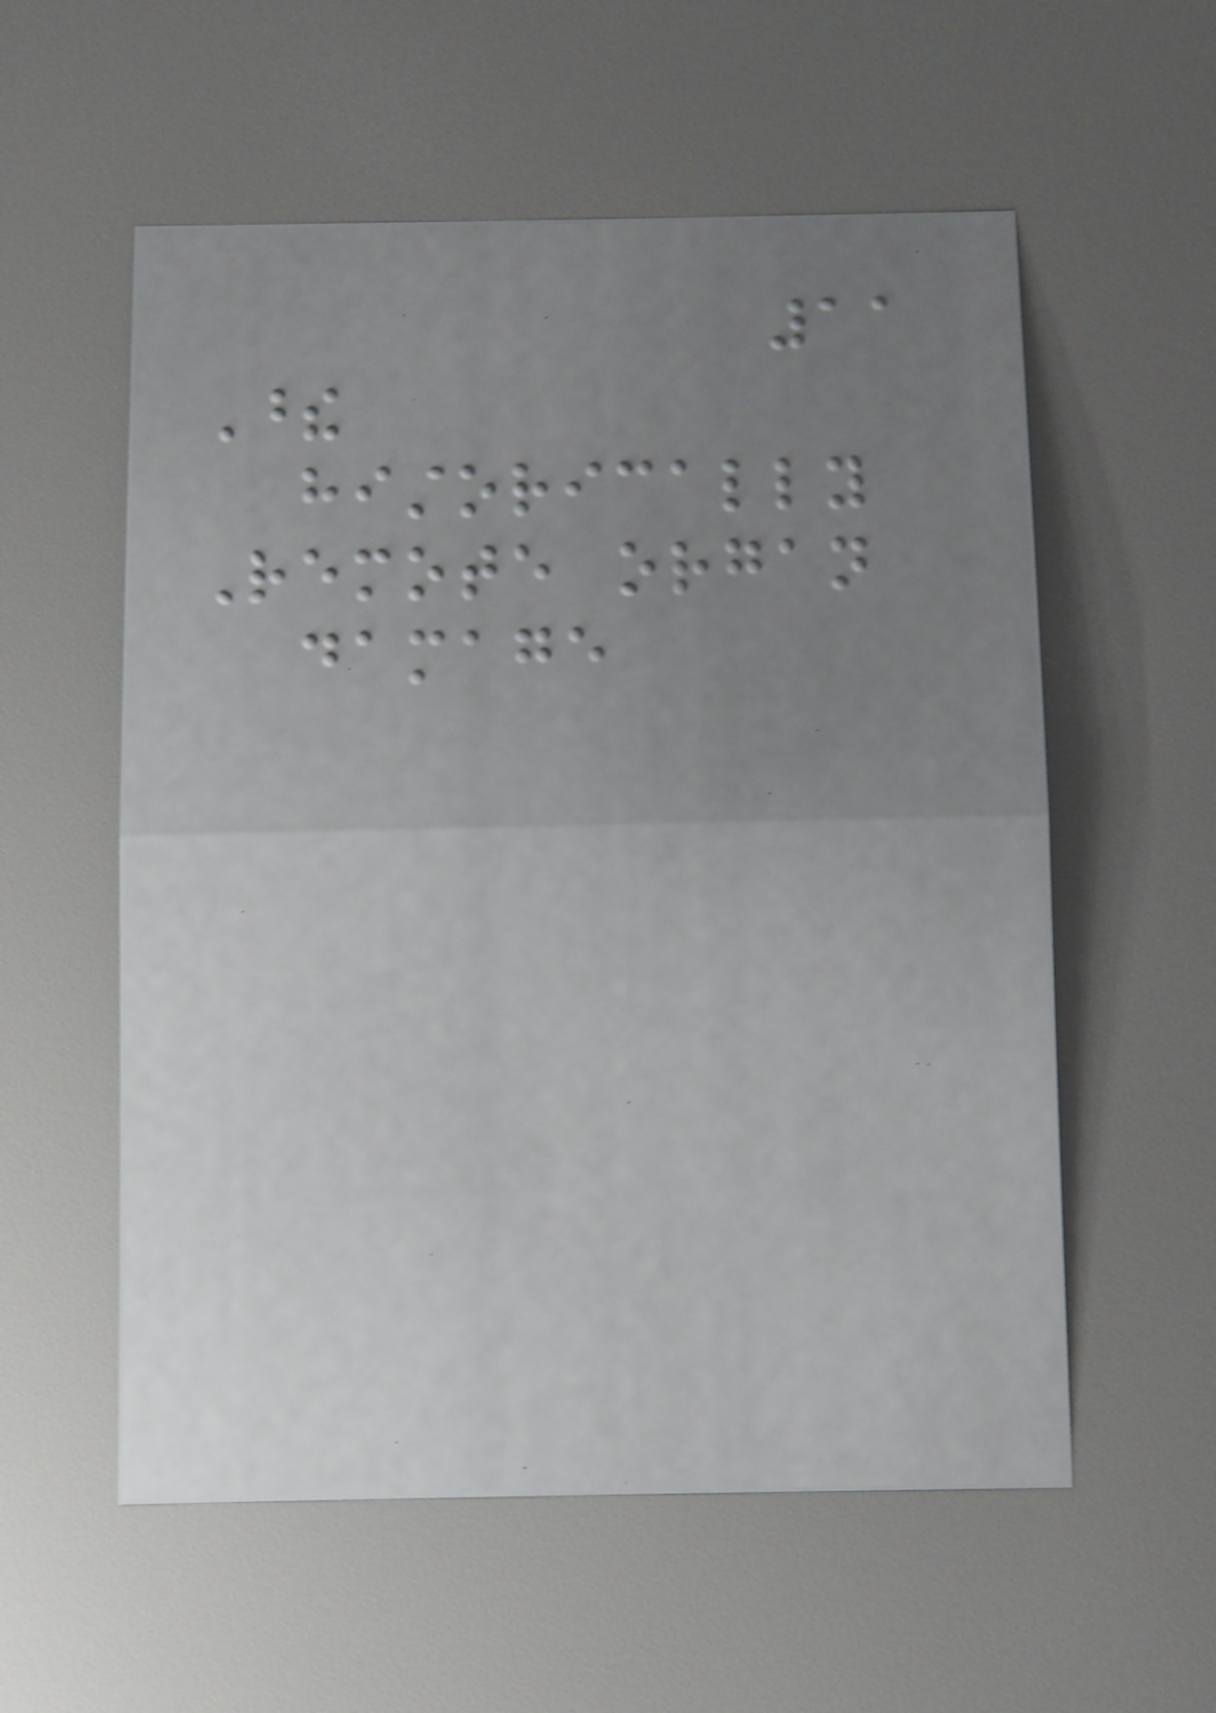11
These
historically
Remote organ
damage
